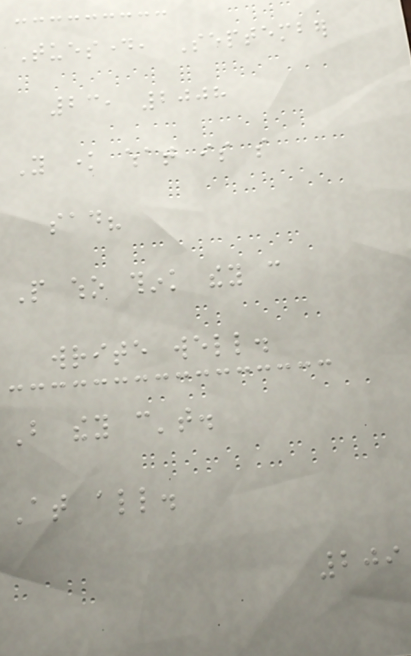Tuesday, September
23, 2008
You know what is so
sad?
People who think they can
write well.
But they can't.
At all.
209
